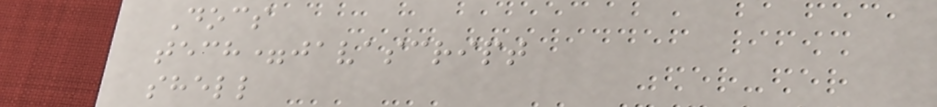Docs
tech=javascript
shell
